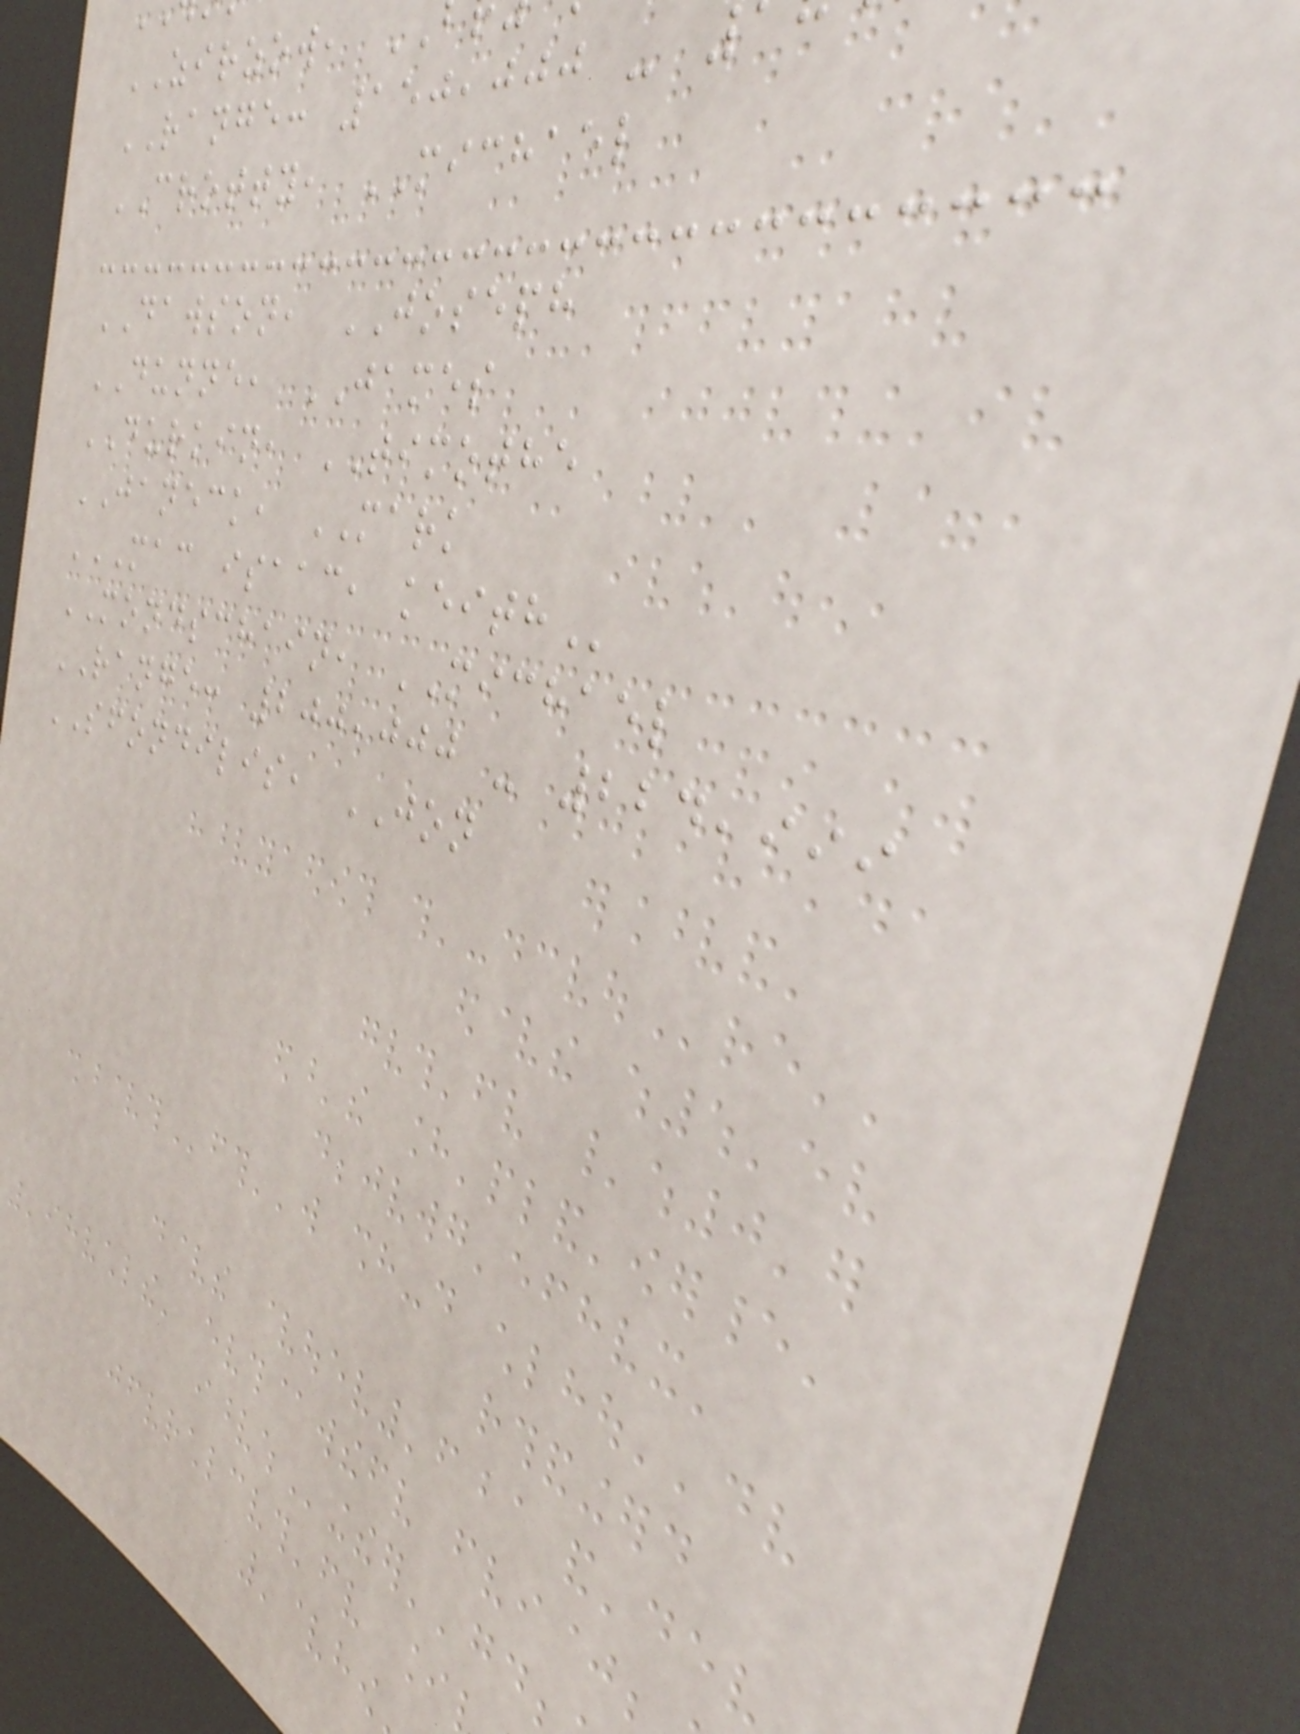ZIRZOW,
RANGE: 150,000 -
CROTTY, MICHAEL
DAWSON, JOSEPH
DUNNE, JAMES
DURKIN, TIMOTHE
JANECK, MARK
MAC ISAAC, KEITH
MONDSCHAIN, MICHAEL
RANGE: 200,000 - 224,999
SFONDILIS, JON
